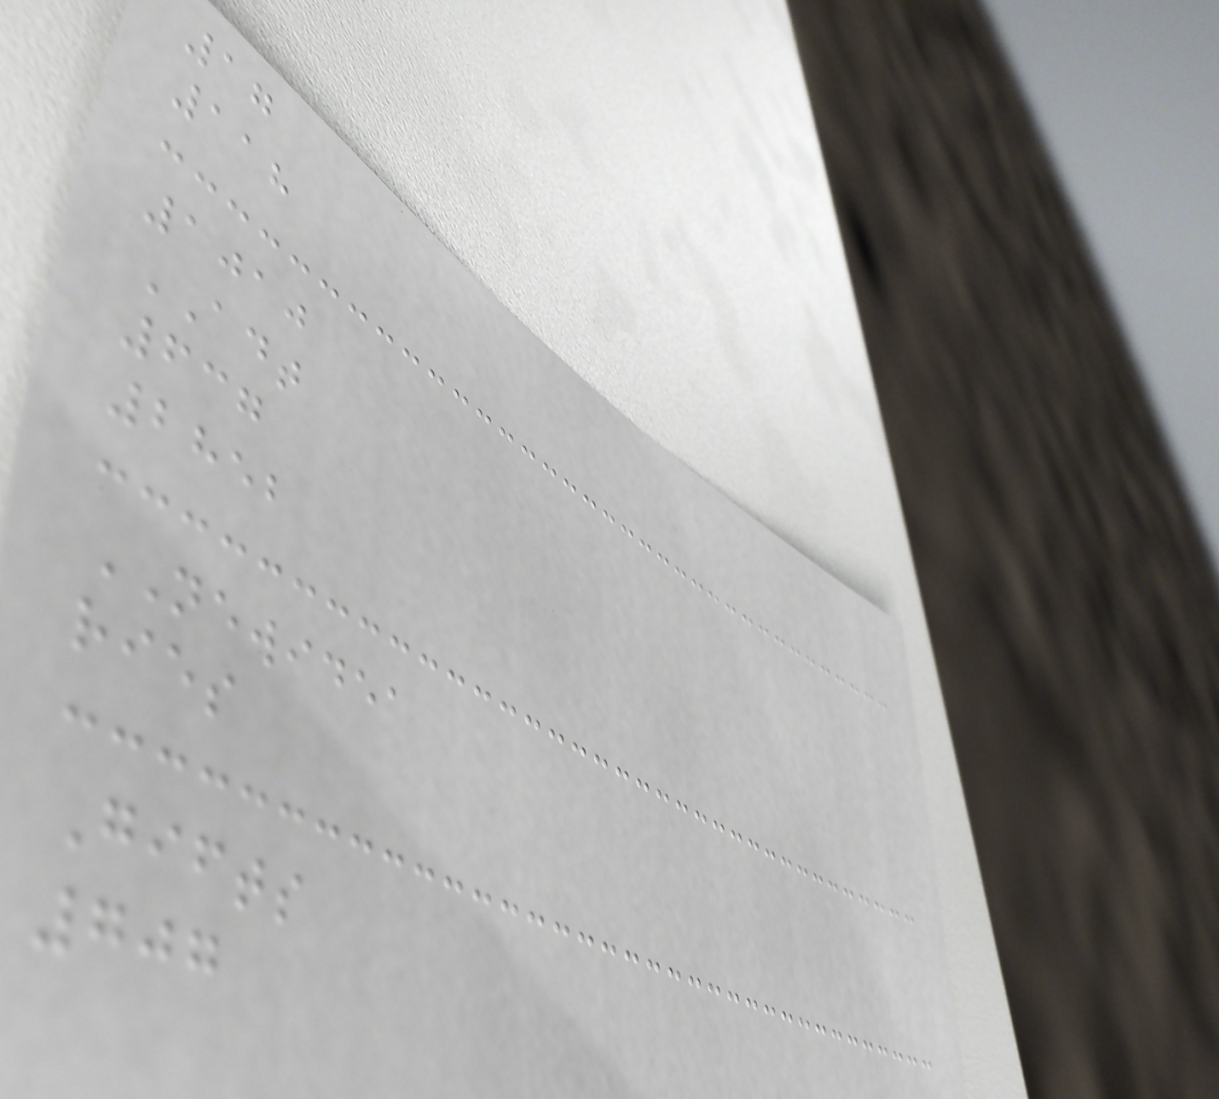17
118
1010
ADT
637
2852
NEWIDEA
ries
Gifts
707
